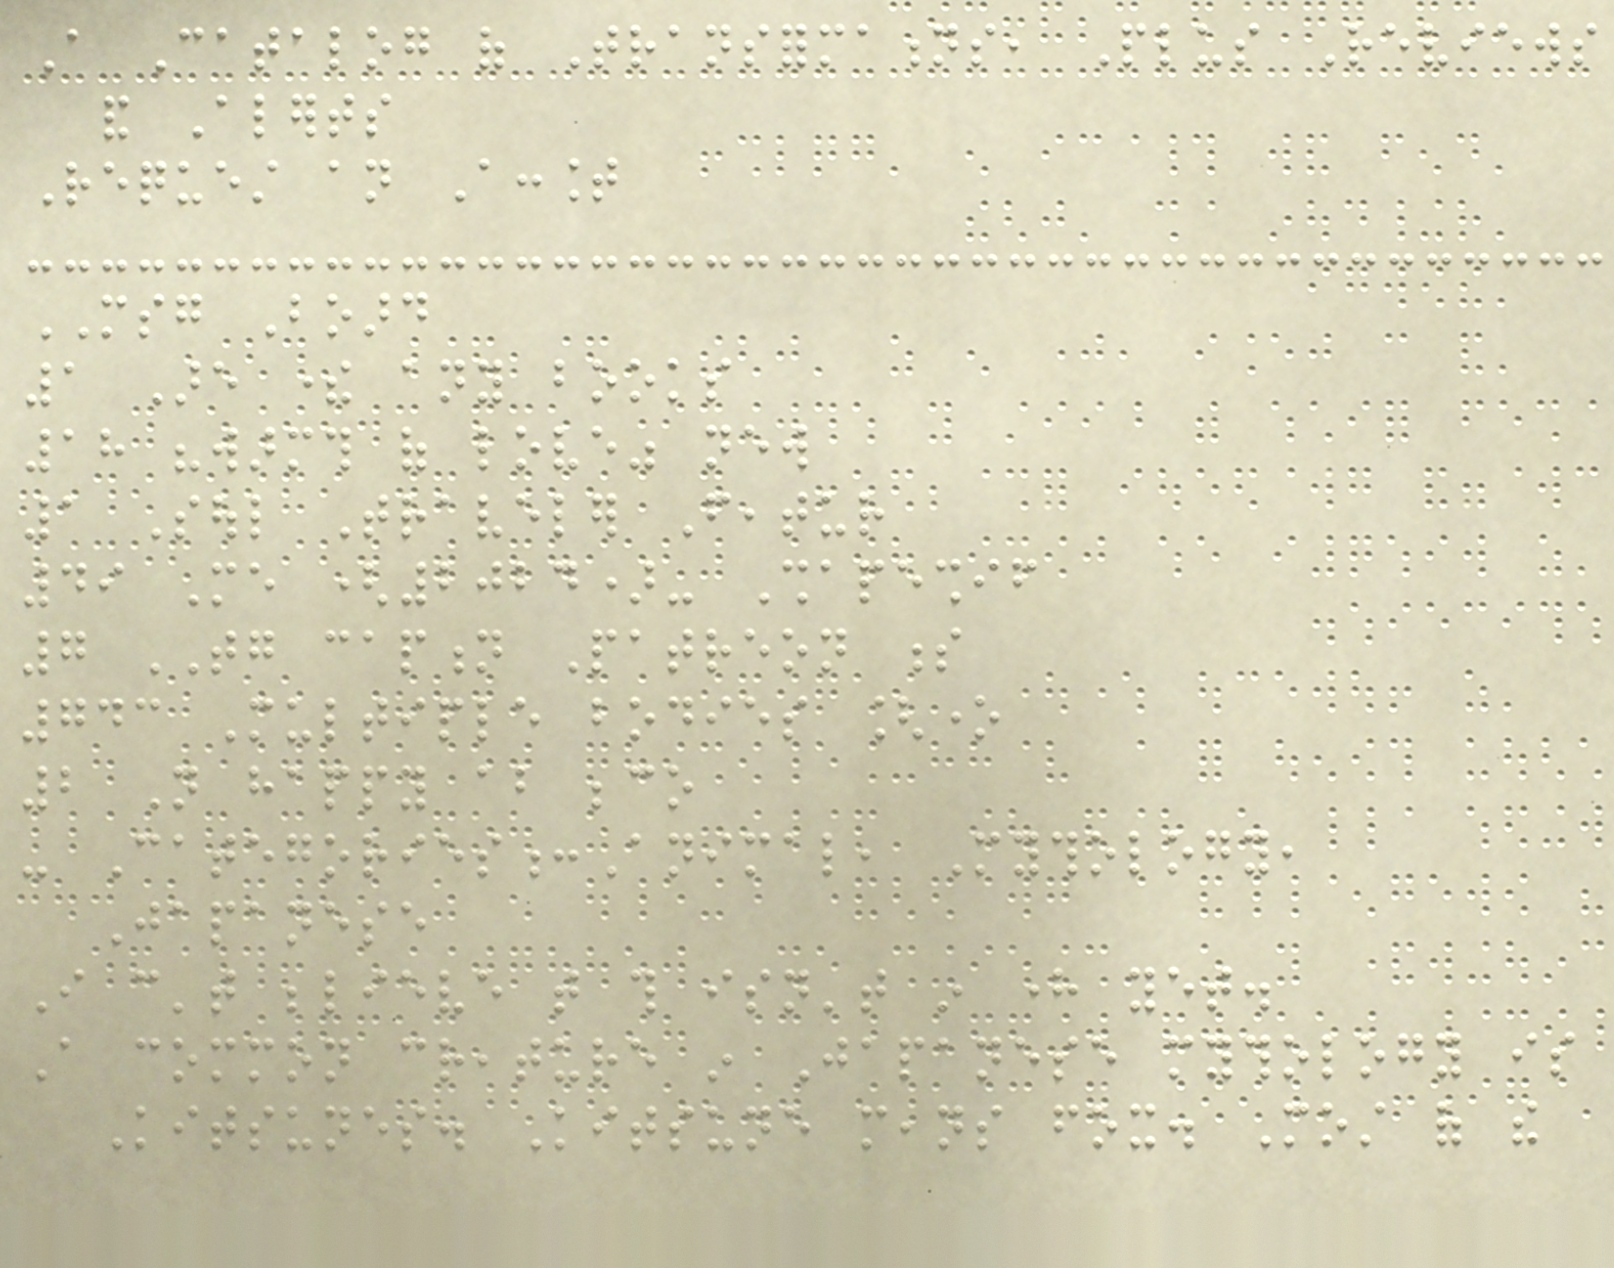A Catalog of Transformations, Plus Reviews
and Alerts
Request an Account
MSG Board
1 Are there any books
18 "warmth of love" new
1 Soul Traveler Featur
49 Me (2024)- Shapeshif
7 TG caption Patreon s
743 Multiple bodies [one
2 Not happy about beco
- Categories:Animal, Mythology,
Japanese
I can't believe that this isn't in here yet.
A common creature in Japanese mythology is
Kitsunes. Kitsune means fox. Most of the
